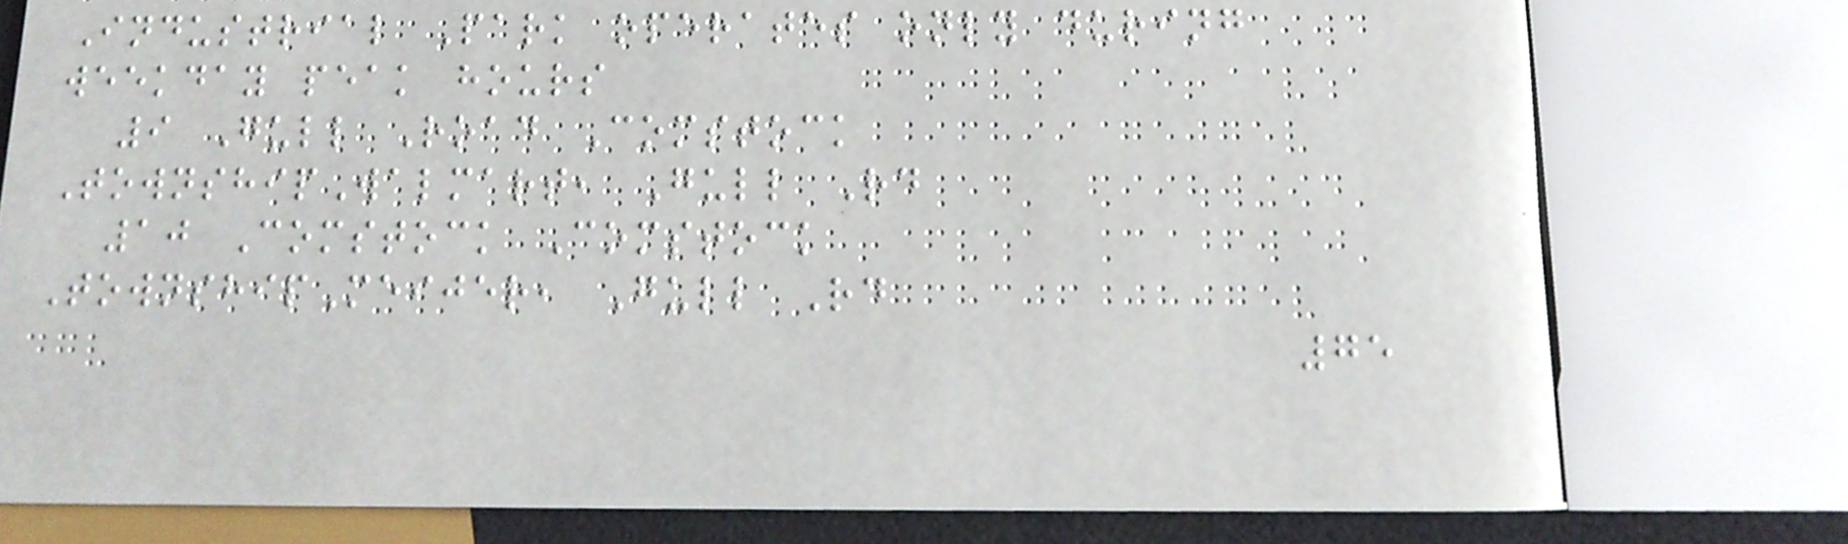Industrial Park operates only during
weekday peak hours
9 Gull Road Comstock
TownshipWalmart, Gull Rd
10 Comstock Comstock
TownshipMeijer, Gull Rd
75
